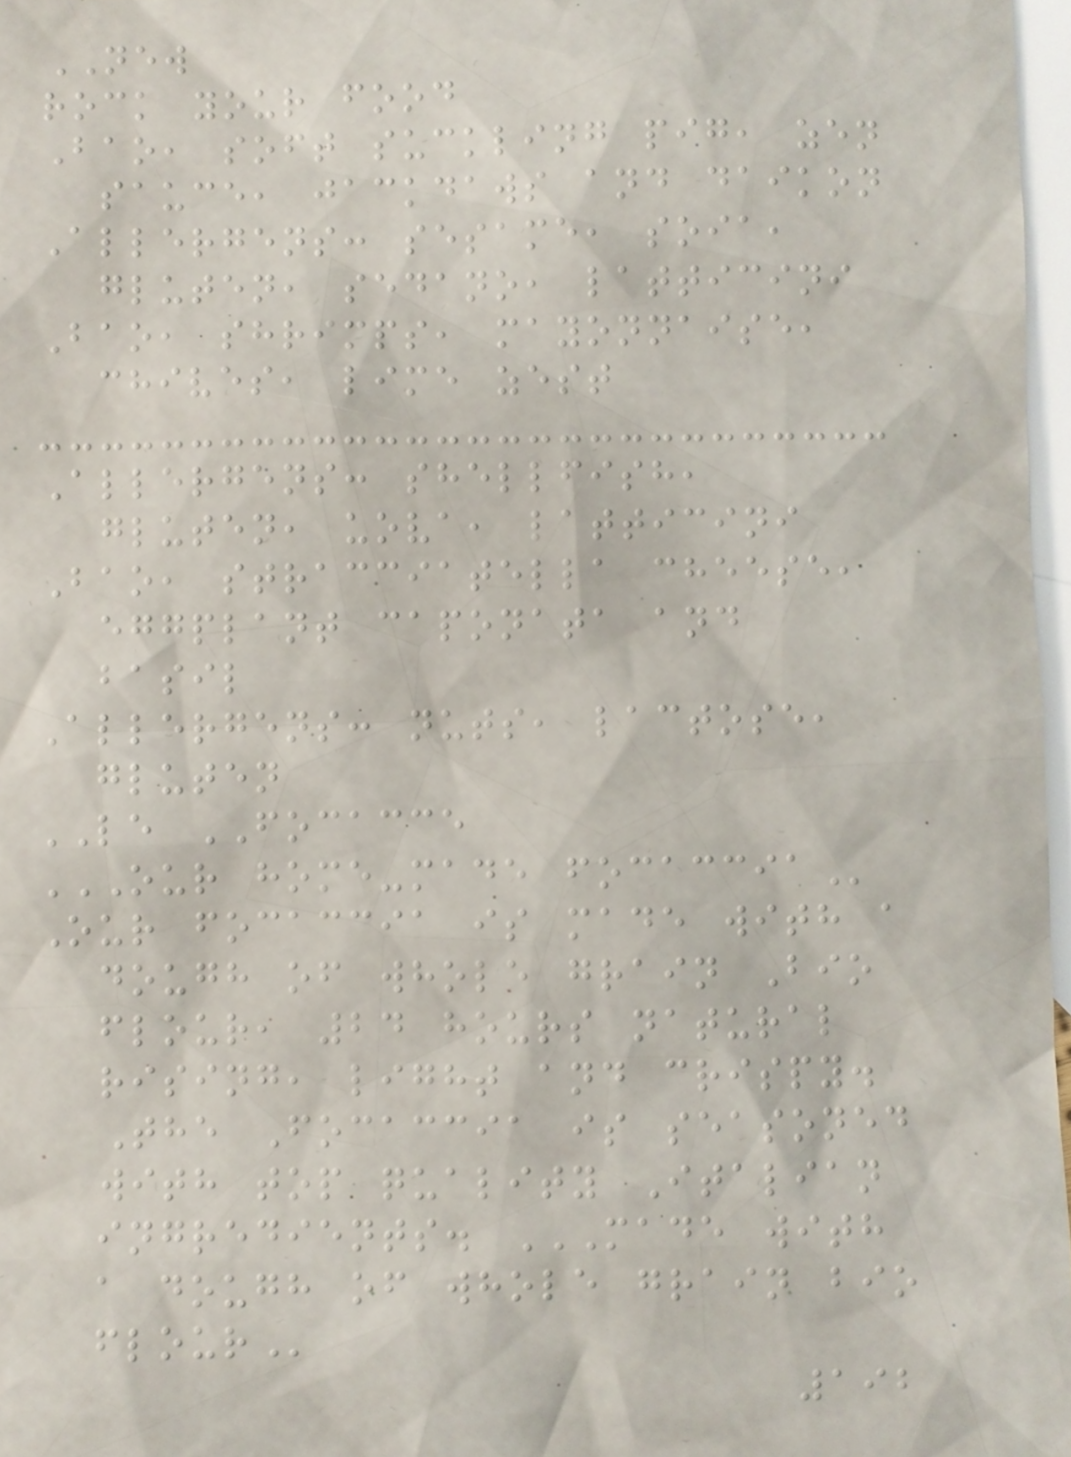NEW
rock your food
Bao, soft suckling pig, zen
sauce, jackdaws and daikon
Allergens: sesame, soia,
gluten, sedano, latticini
Bao, shrimps, mayonnaise,
chives, lime zest
Allergens: shellfish,
gluten, uova, latticini
Bao, stracciatella cheese,
eggplant caponata and
basil
Allergens: nuts, lactose,
gluten
LE FOCACCE
OUR HOME-MADE FOCACCIA
Our focaccia is made with a
dough of whole grain Bio
flour, 24 hours natural
rising, light and crispy.
The Focaccia is seasoned
with top quality Italian
ingredients. MADE WITH
A DOUGH OF WHOLE GRAIN BIO
FLOUR
192
